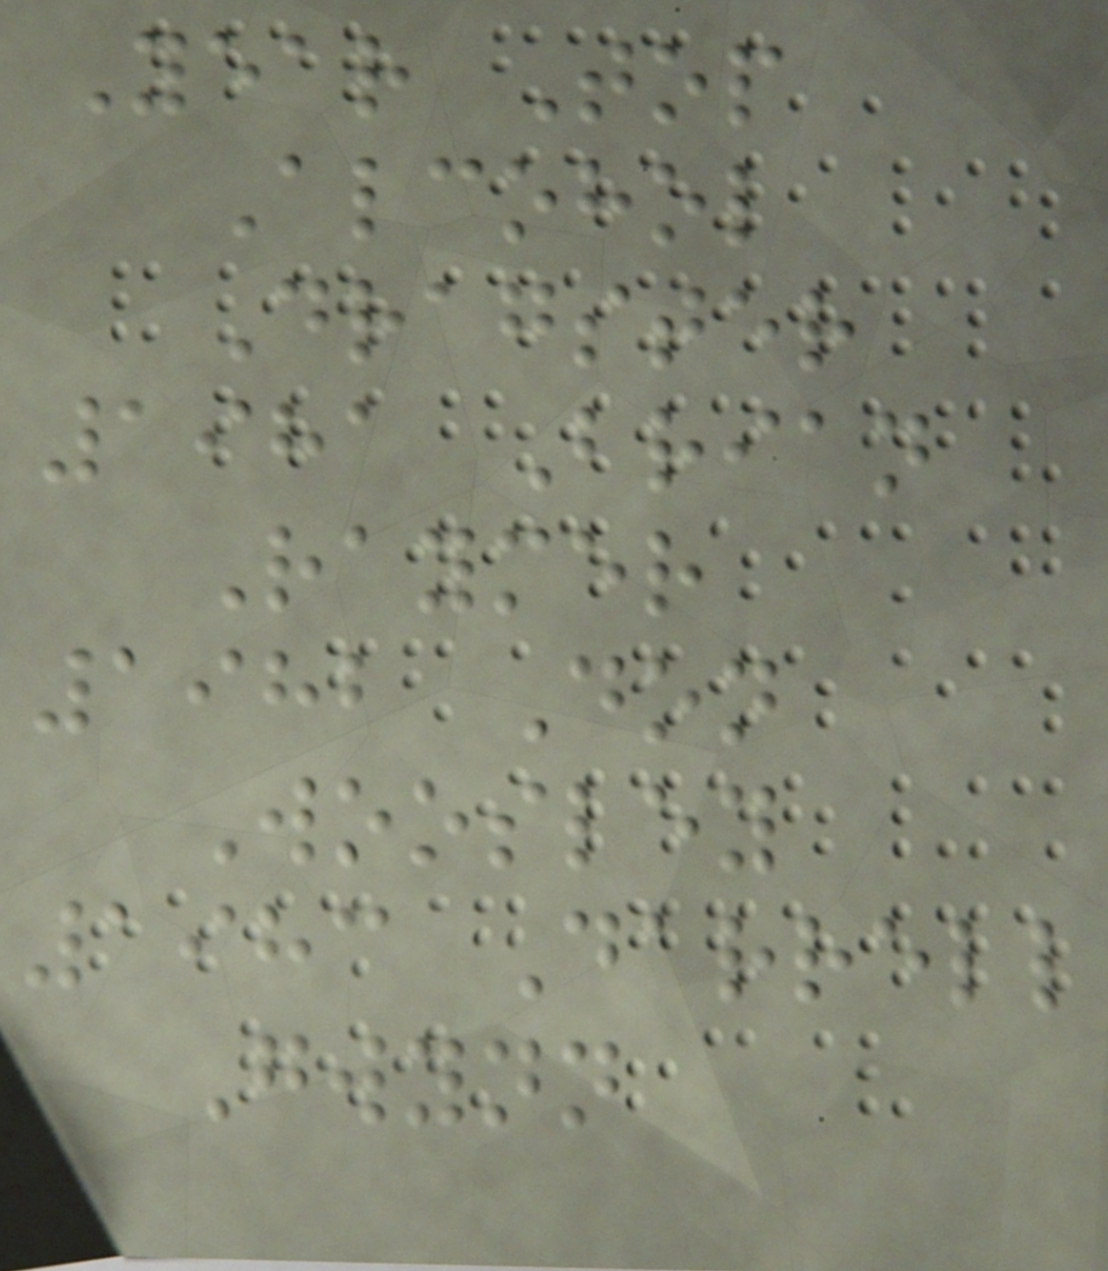Year Top
Alcohol
Dragster
1981 Brian
Raymer
1982 Don
Woosley
1983 Darrell
Gwynn
